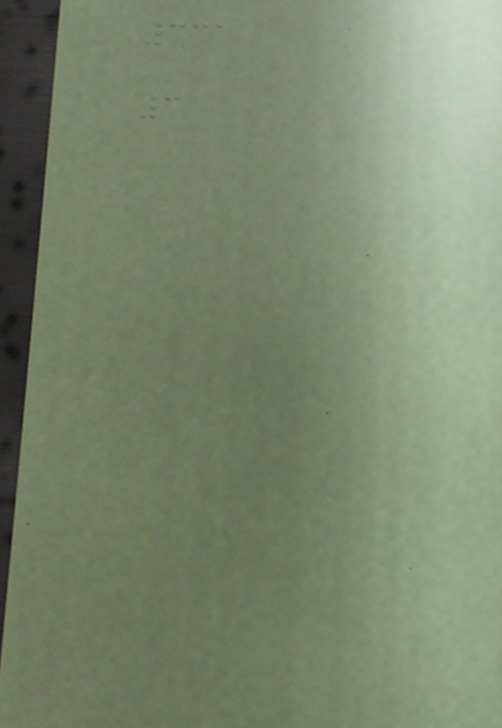331
3
